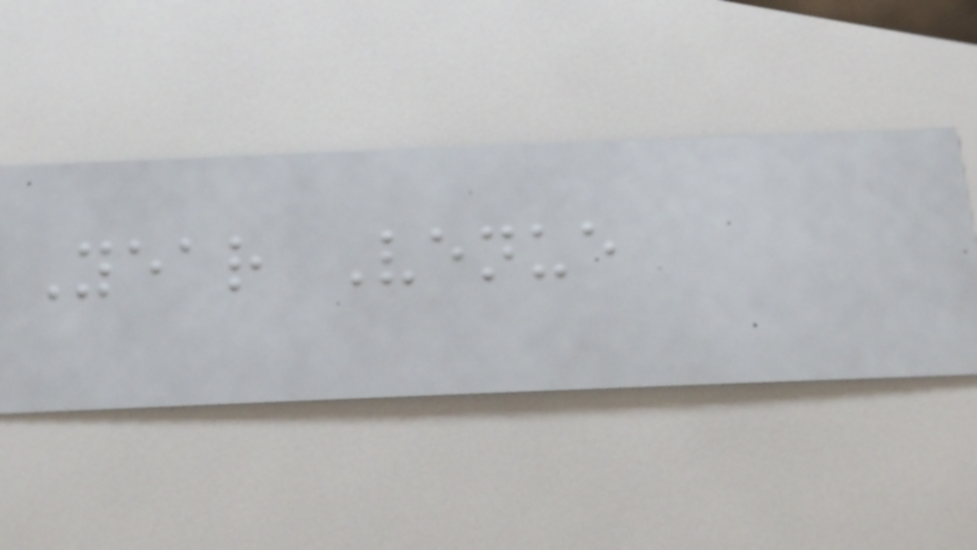Year Venue
